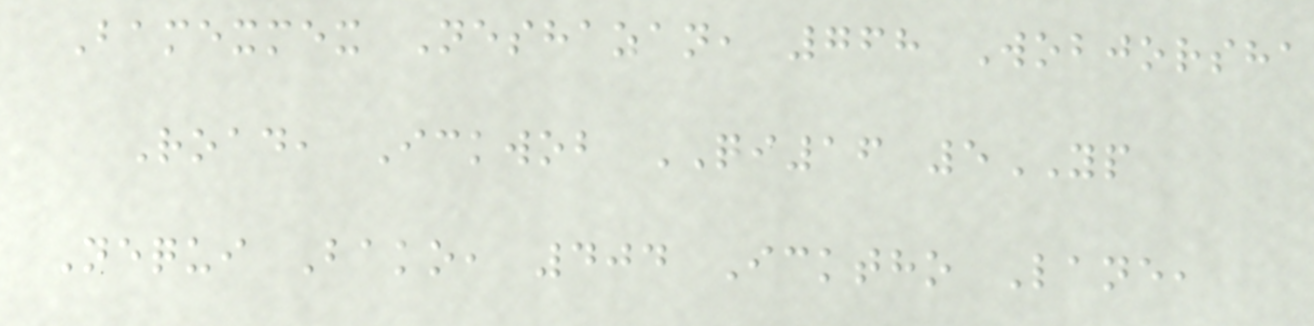Bamexmex Neshazan, 768 Wobjorsha
Road, Ickwob QI16 5YP
Nequi Bako, 404 Icktho Lane,
